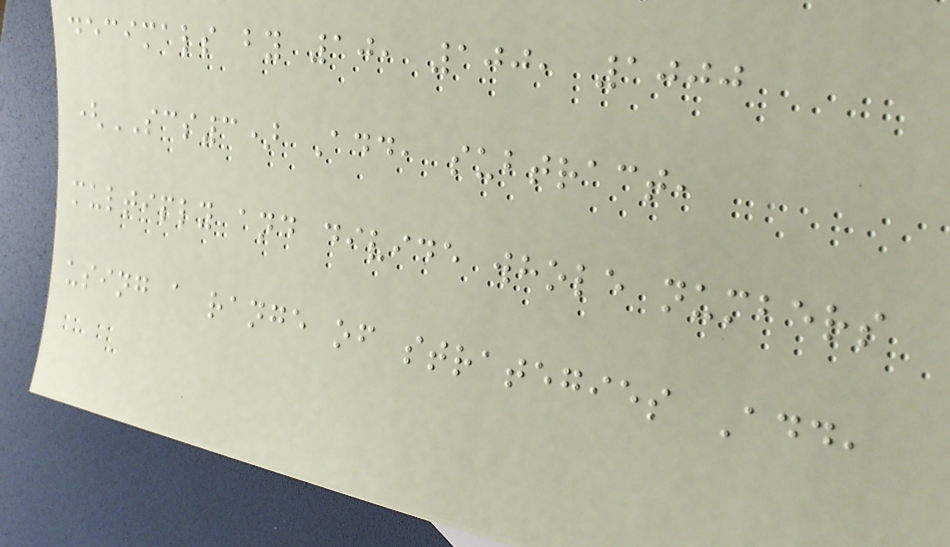decimals by 10, 100, 1000
(SCS3) Add, subtract,
multiply and divide whole numbers
using a range of strategies Add,
